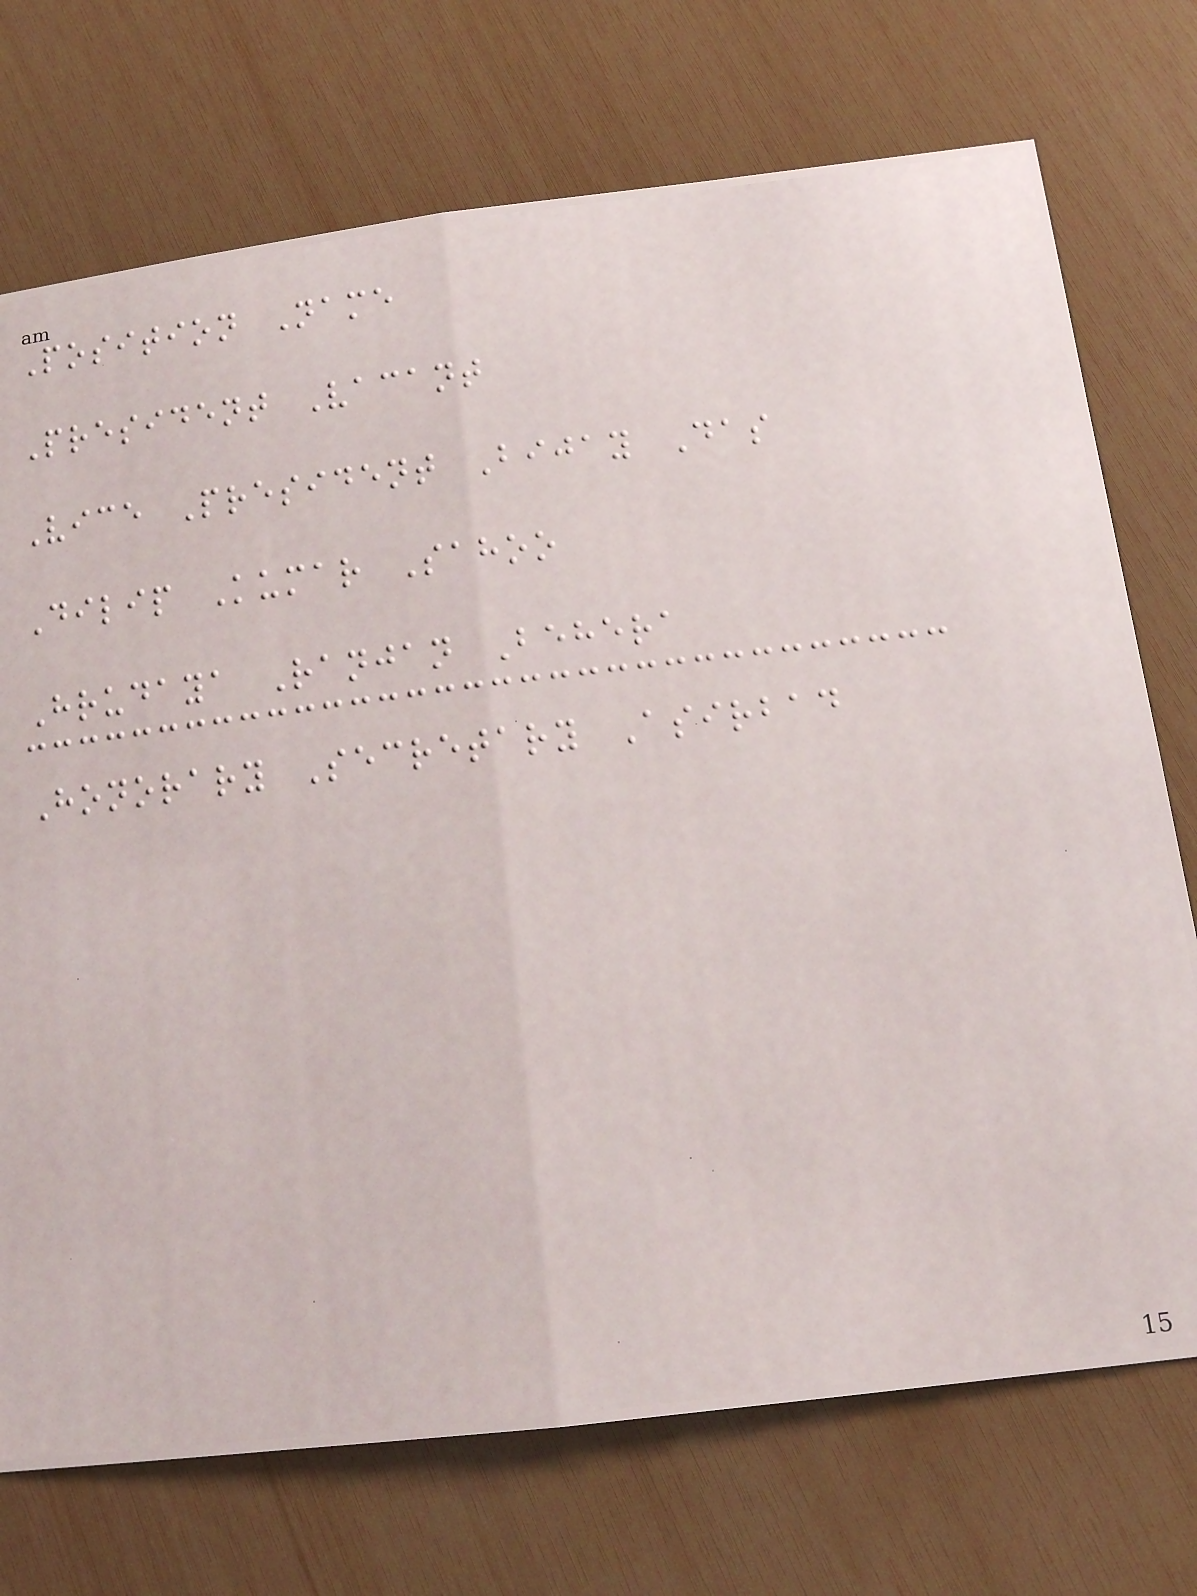Position Name
President Vacant
Vice President Bijay Das
Dilip Kumar Sahoo
Hrudaya Ranjan Behera
Honorary Secretary Asirbad
